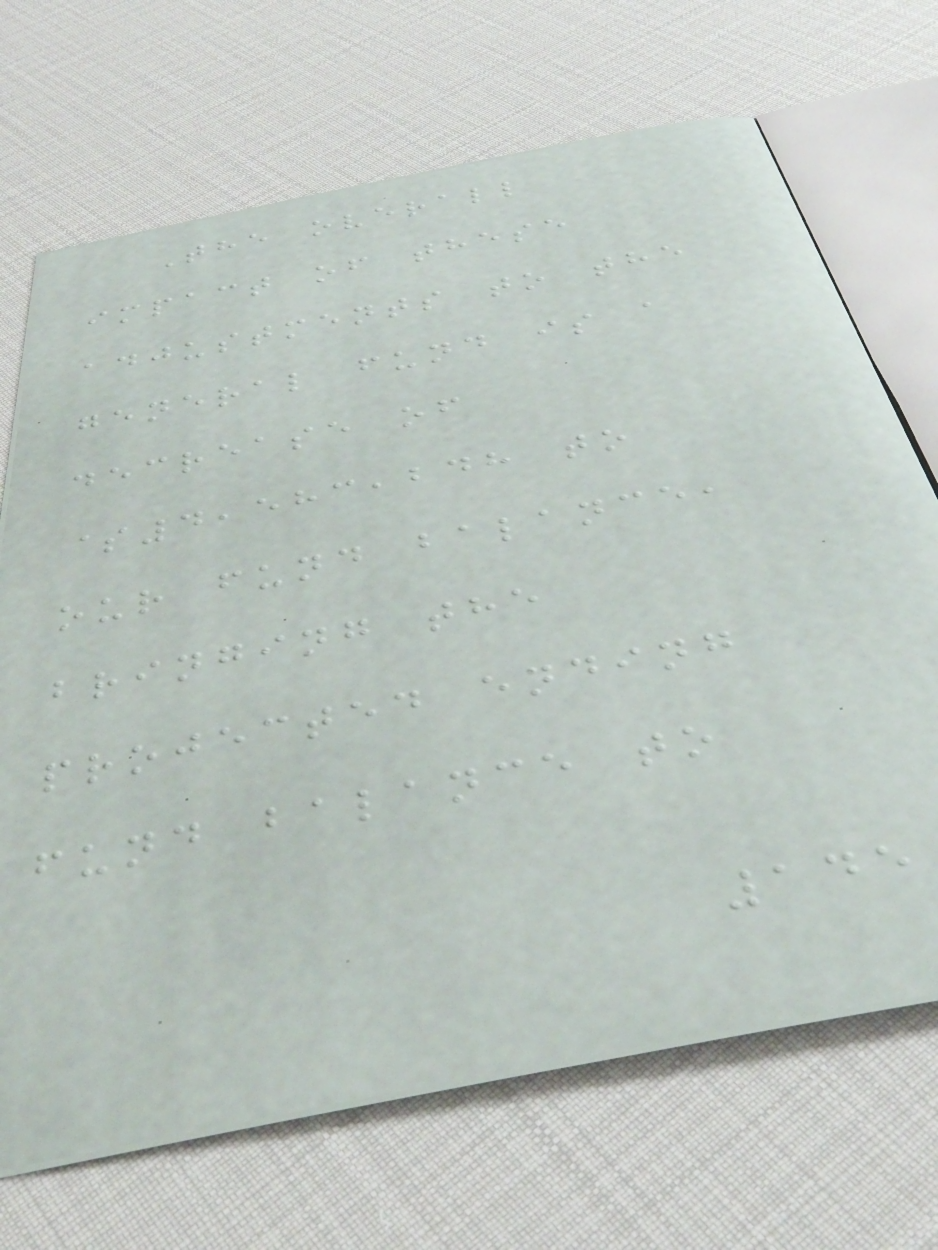The overall
impact of these
adjustments to the
general fund is a
decrease of
$4,583,248 to
our fund balance,
bringing the
projected ending
fund balance to
145
